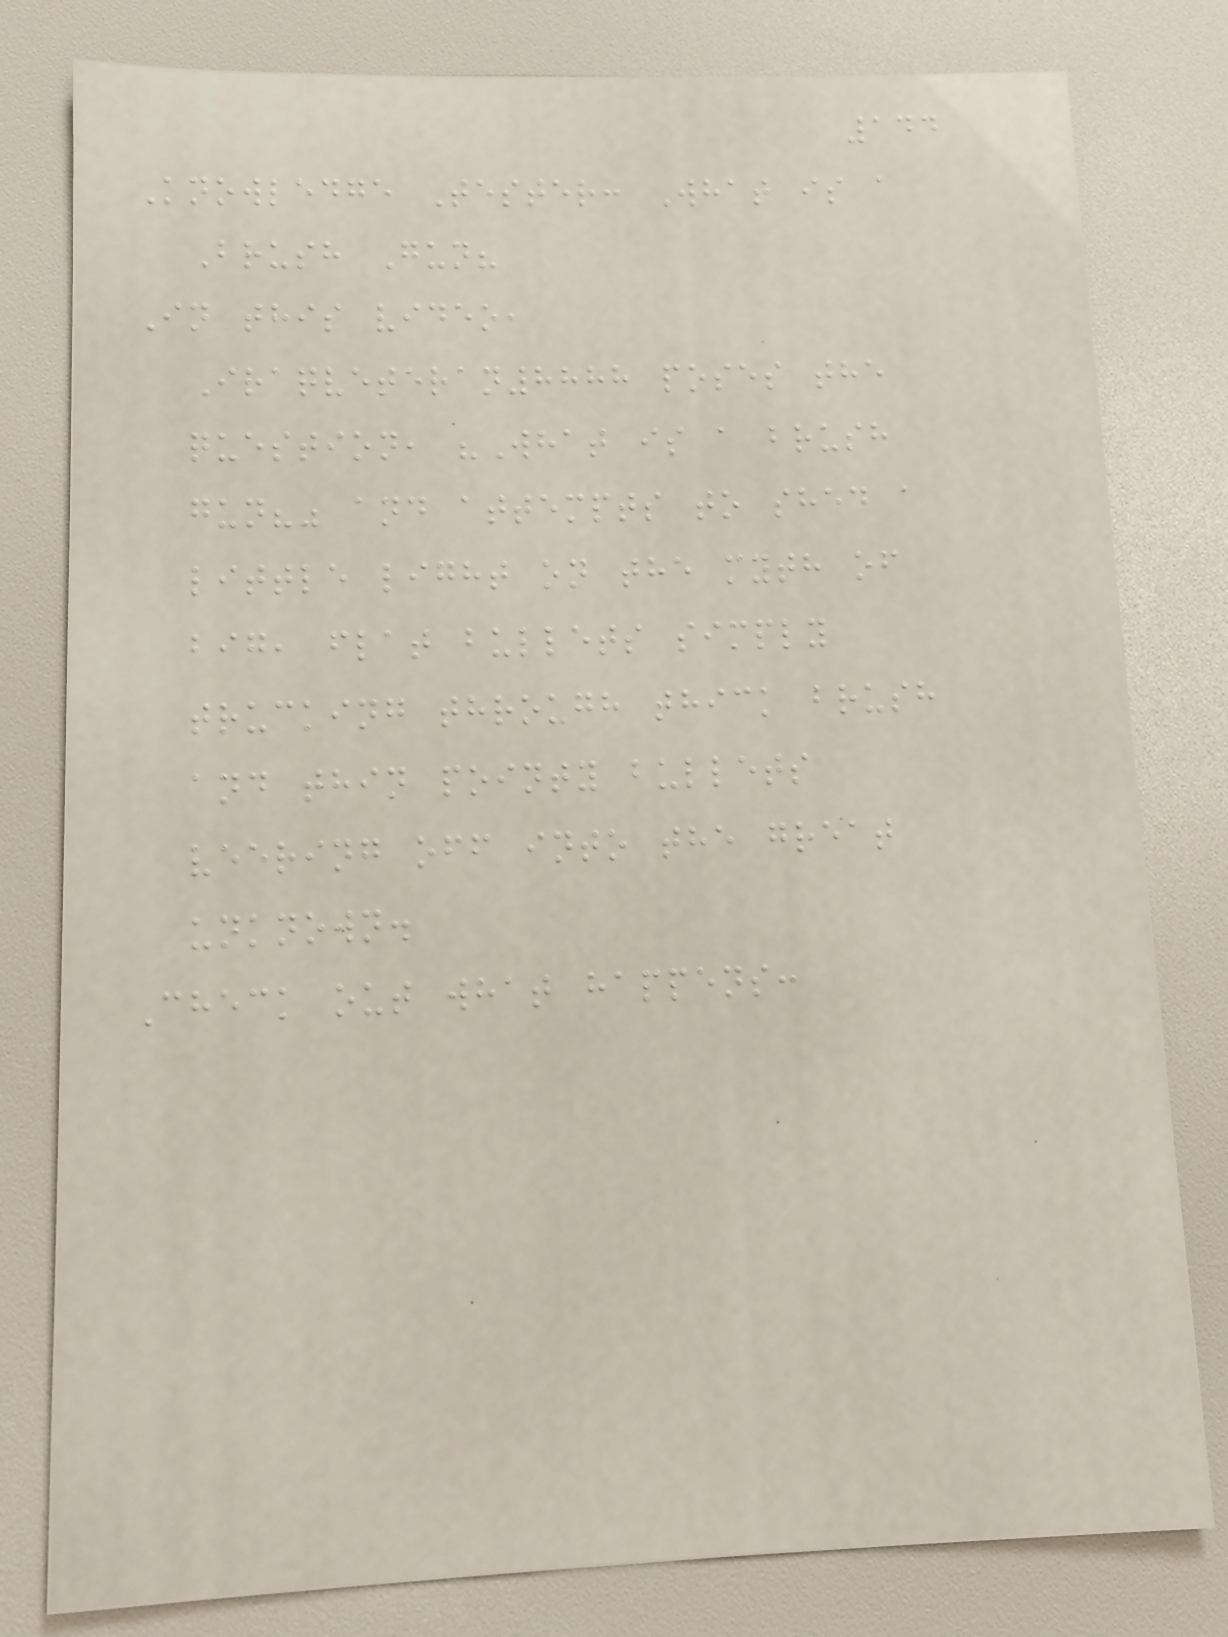144
Knowledge Tester: What is a
Brush Gun?
In this video,
Iraqveteran8888 poses the
question, "What is a brush
gun?" and attempts to shed a
little light on the myth of
big, flat bullets simply
trucking through thick brush
and thin pointy bullets
veering off into the great
unknown.
Check out what happens:
